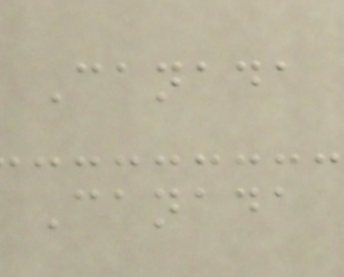Canada
Canada
